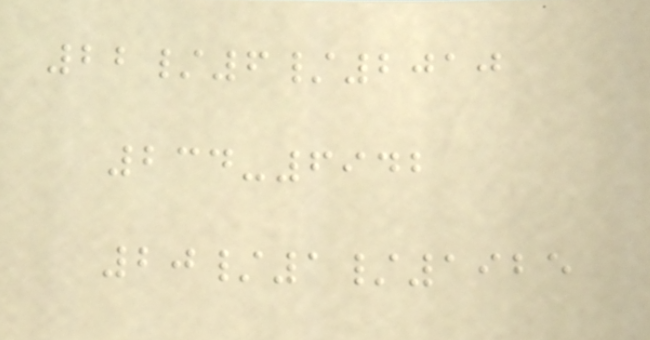22/6/2010
234-6942
20/1/1925
